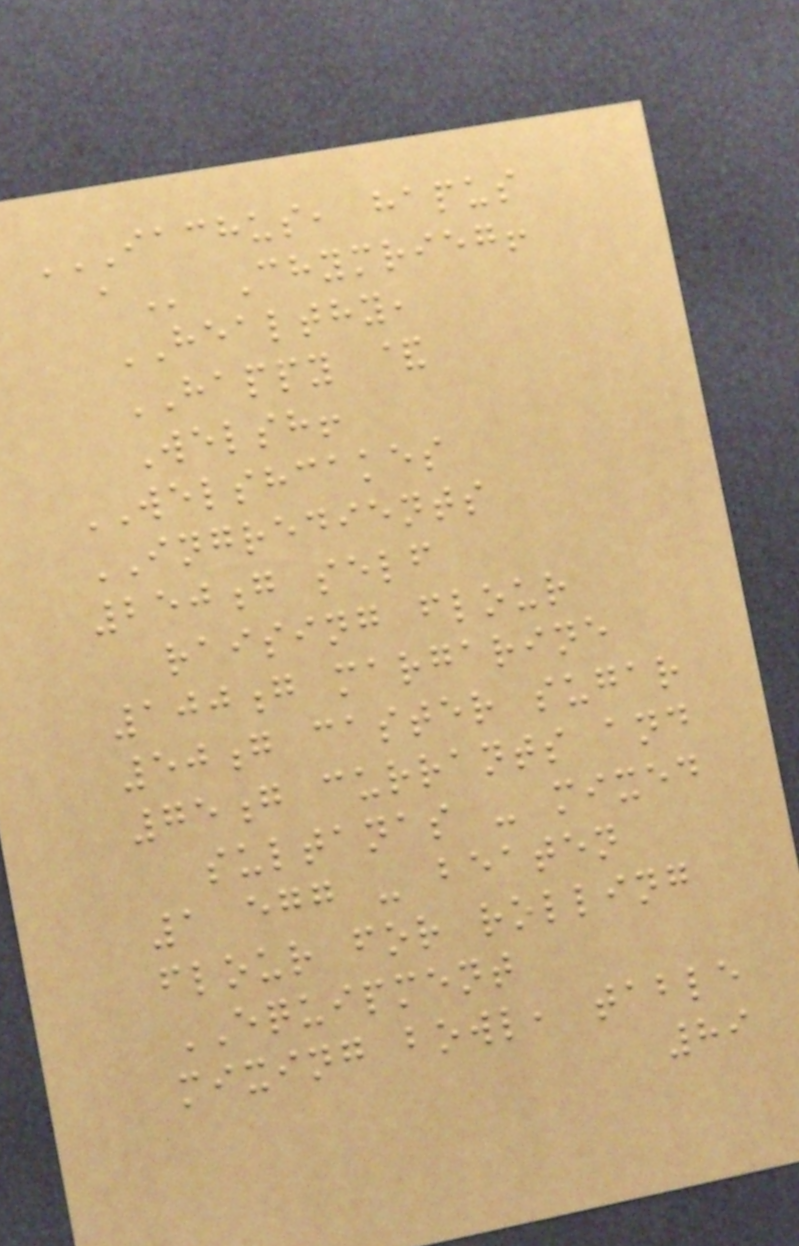IACHUS, HAPUS
A Chymrieg!
HEALTHY,
HAPPY &
Welsh!
WELSHCAKES
INGREDIENTS
250g self
raising flour
100g margarine
50g caster sugar
75g currants and
sultanas - mixed
1 egg - beaten
flour for rolling
EQUIPMENT
mixing bowl, table
89
